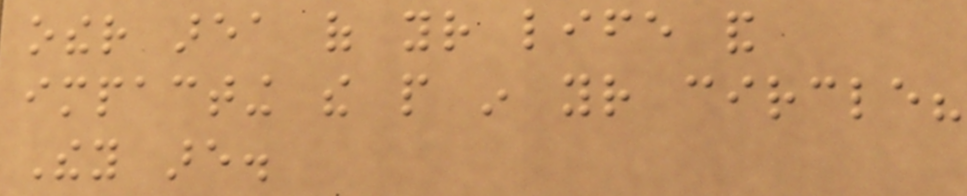other area of your life and
impacting the people in your circle?
They are.
